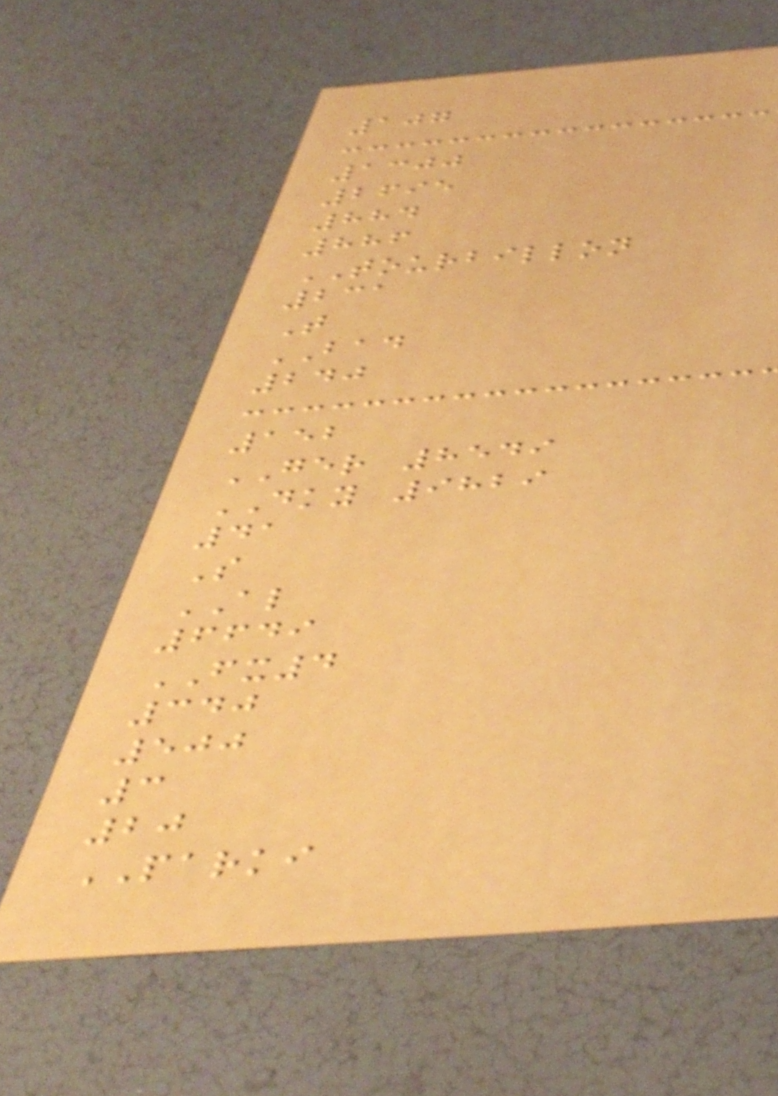107
1300
2695
884
886
TOURBILLON
231
T
BAD
240
152
GER 8549
DKY 9829
41
S
AL
6649
FX4
340
500
3
20
PARKI
